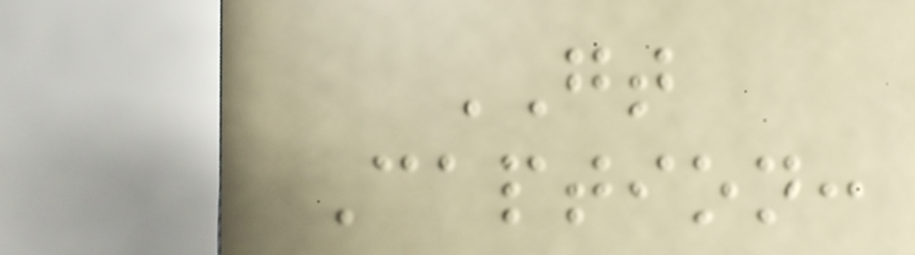GT
Caption:
